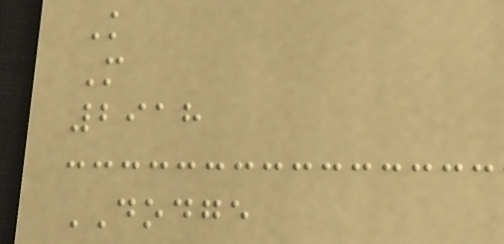K
M
2918
DODGE
